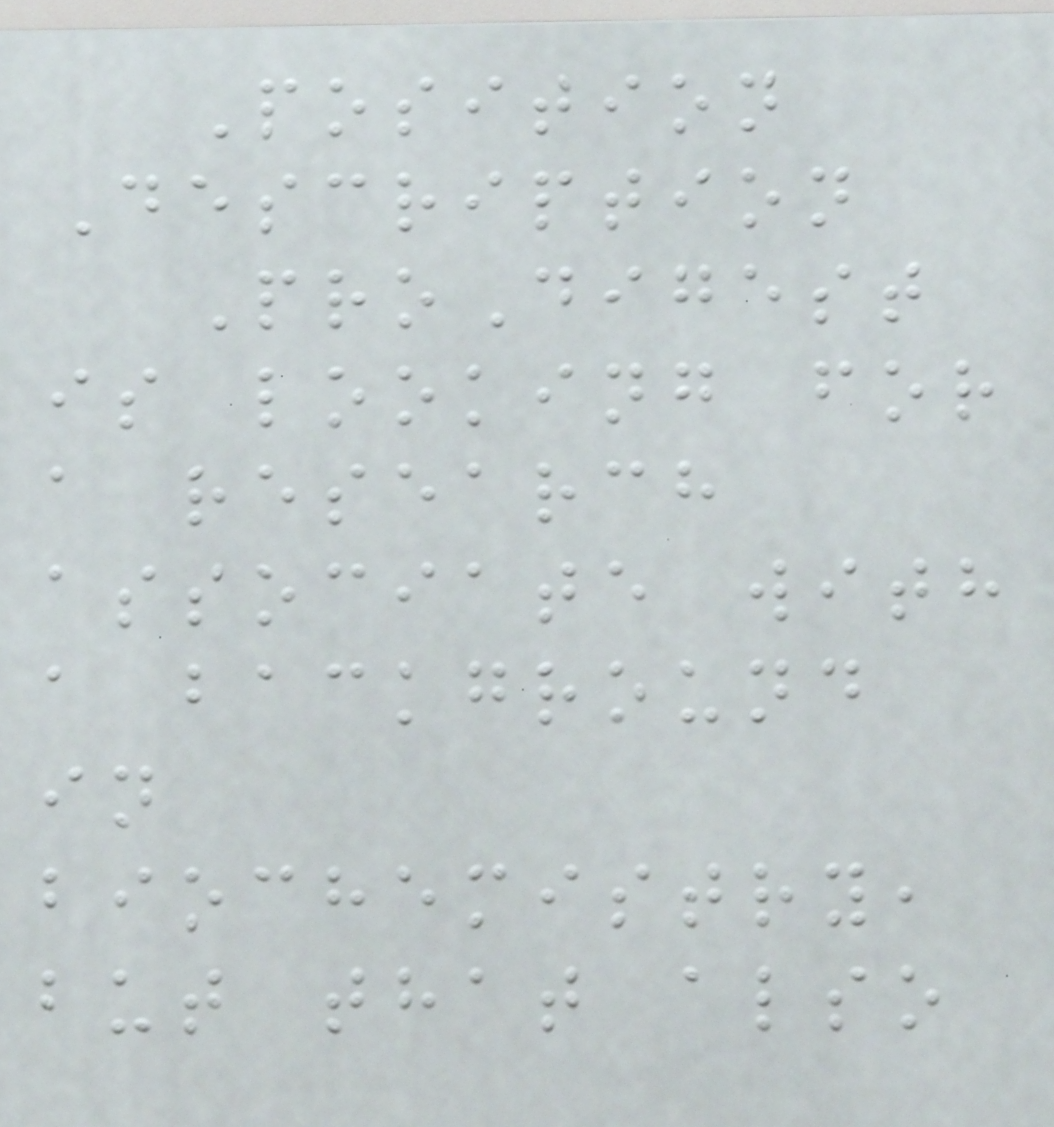Position
Description
ProDigest
is looking for
a research
associate with
a background
in
biochemistry,
but that also
